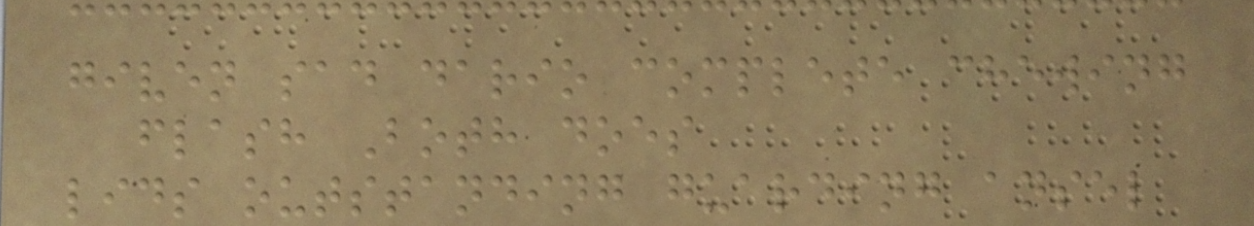given sad dario complete chewing
flash Both does
lids outstanding guarding ansel
